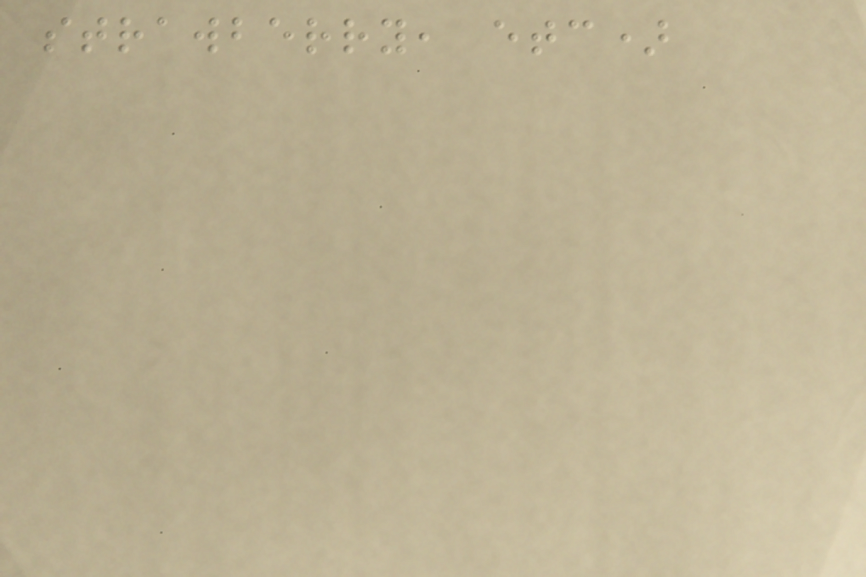strawberry, etc)
